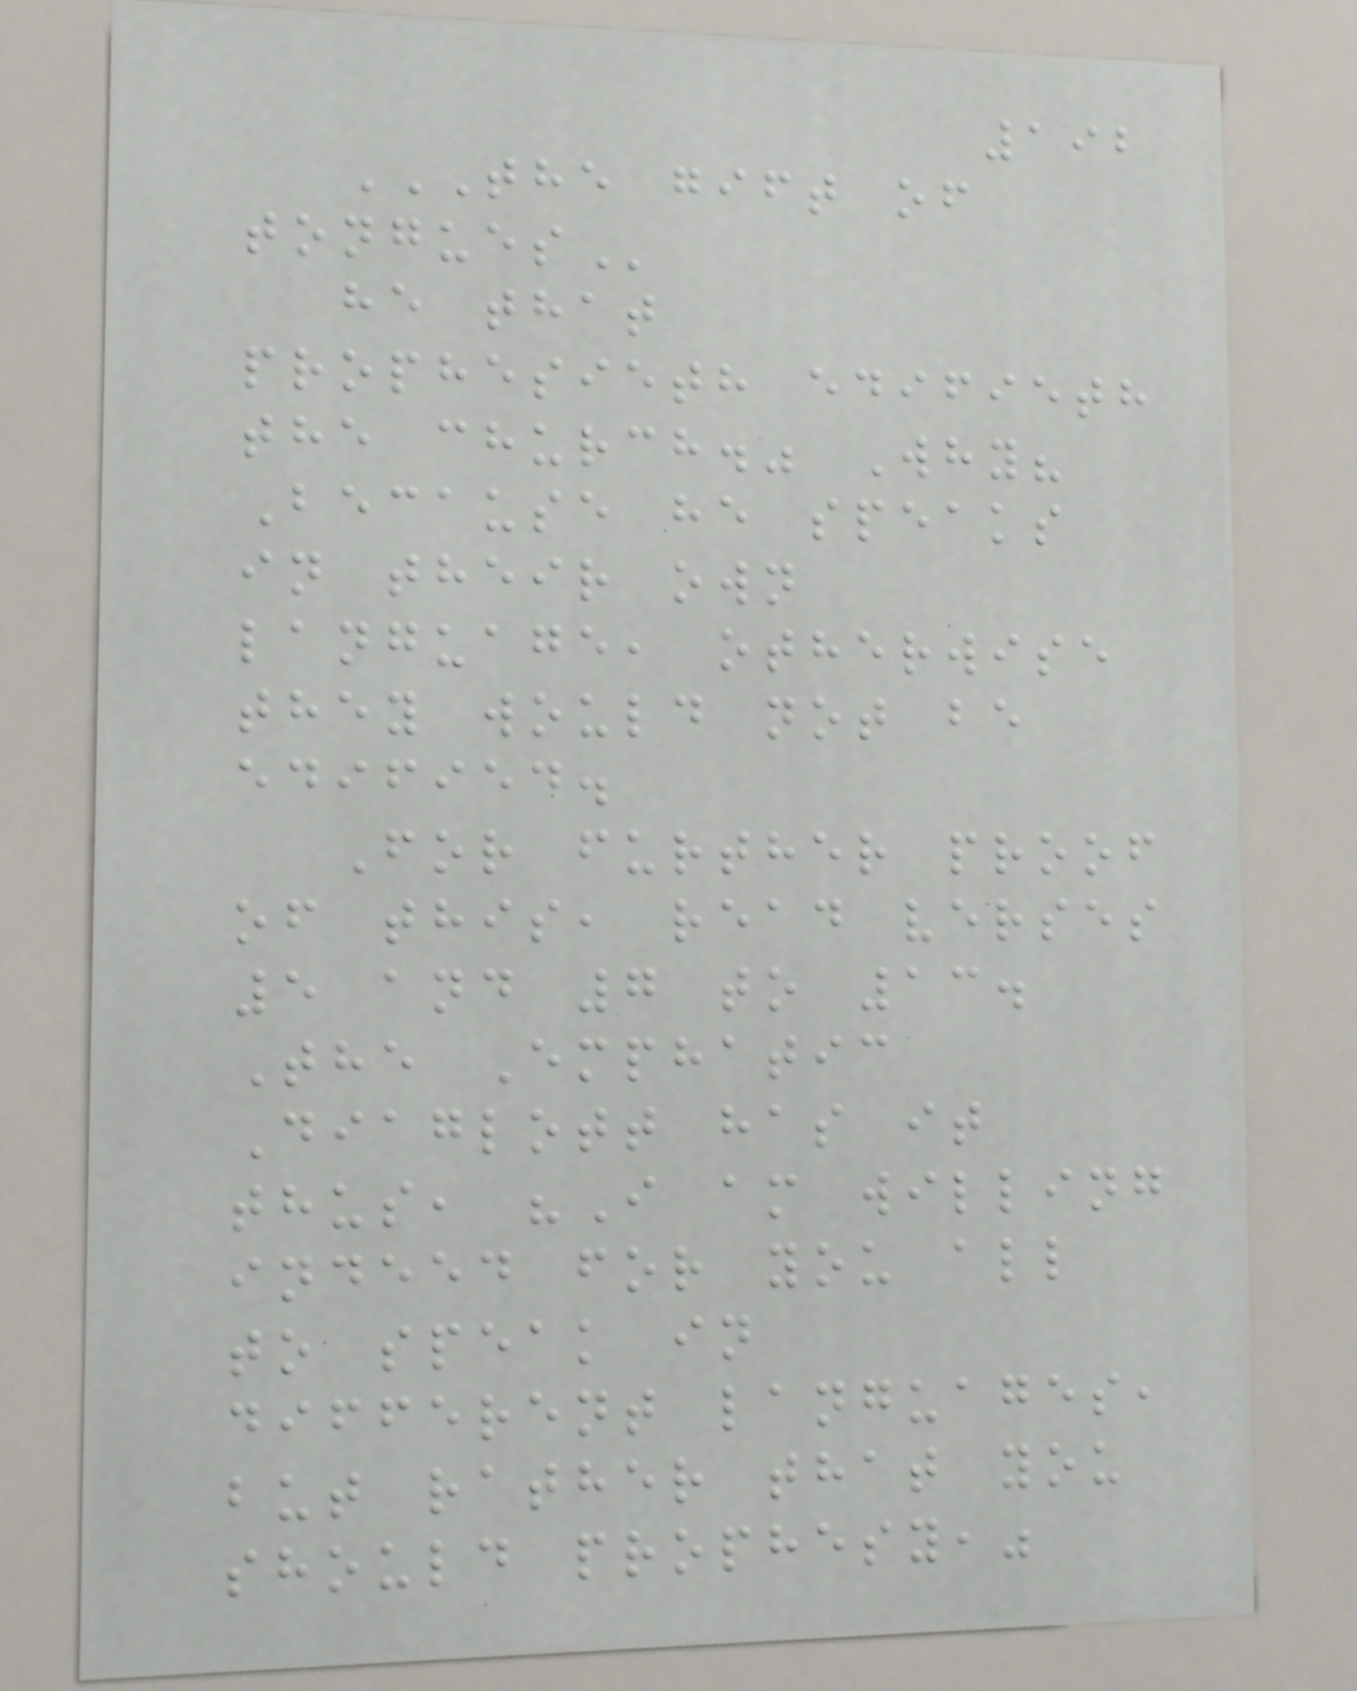192
THE GIFT OF
TONGUES
he that
prophesieth edifieth
the church." Why?
Because he speaks
in their own
language, otherwise
they would not be
edified.
For further proof
of this, read verses
5 and 7 to 13.
The Emphatic
Diaglott has it
thus, "I am willing
indeed for you all
to speak in
different languages,
but rather that you
should prophesy,"
